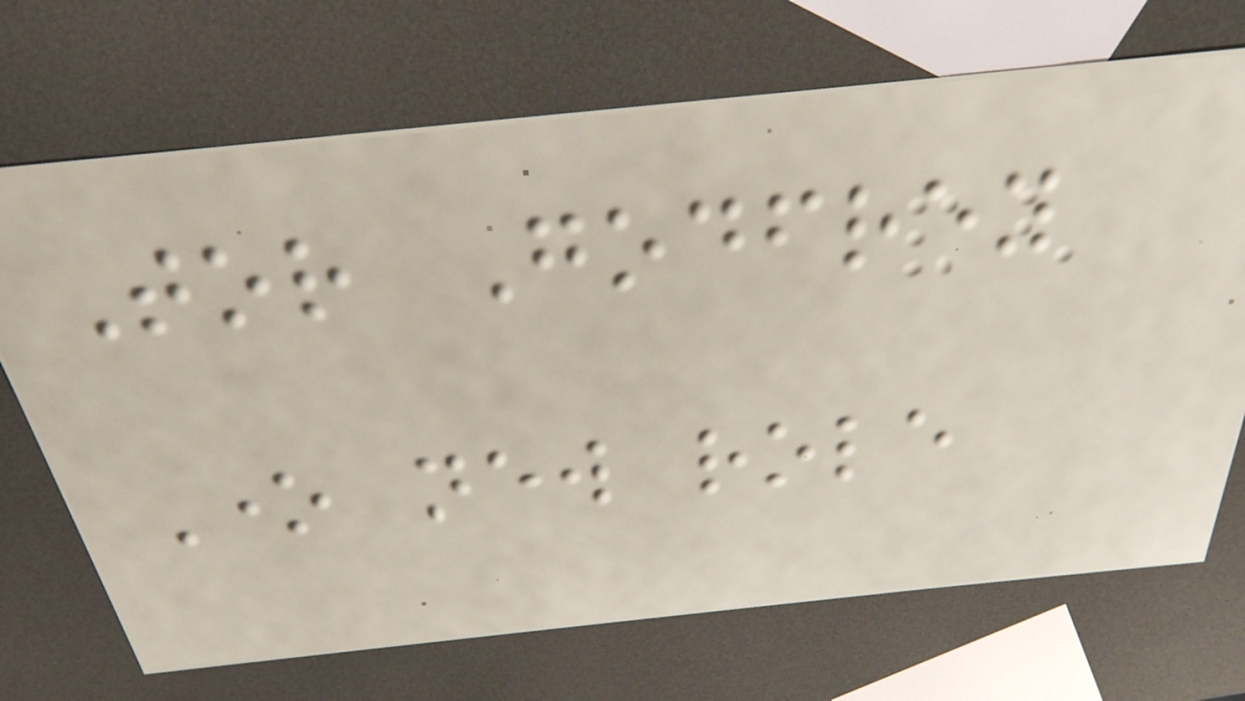Tor Godfrey
One new role
